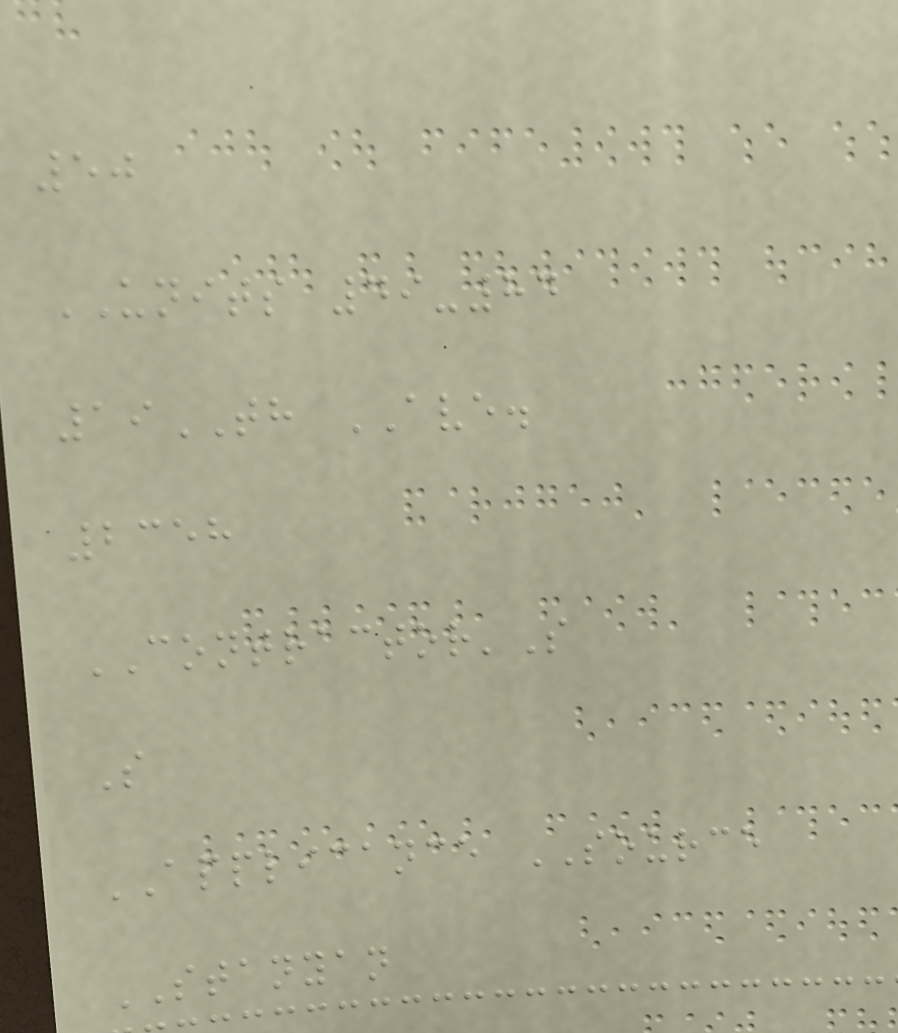50
UNITS 49-84
19TH AVE.
2358
CONTRACTOR'S
S
APPLICANCE SOURCE
STANYAN
